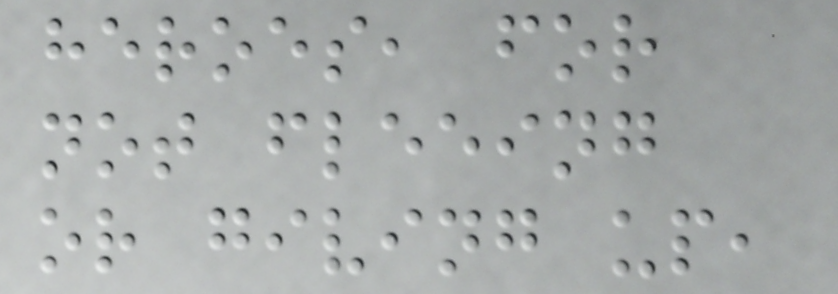heroes, for
not fleeing
or giving up,
